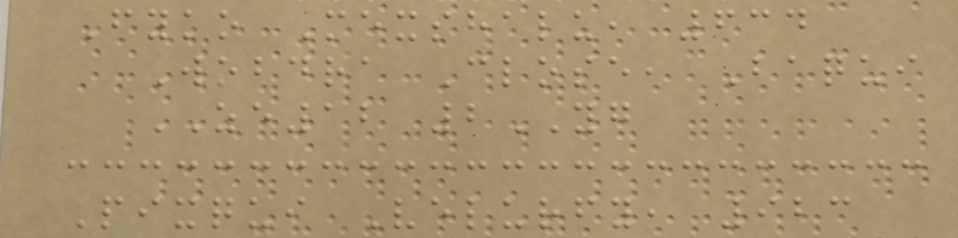Fyko Mexshalu, 634
Wobdra Close, Baqui
ZE12 2YG
Pixqui Velurfy, 923
